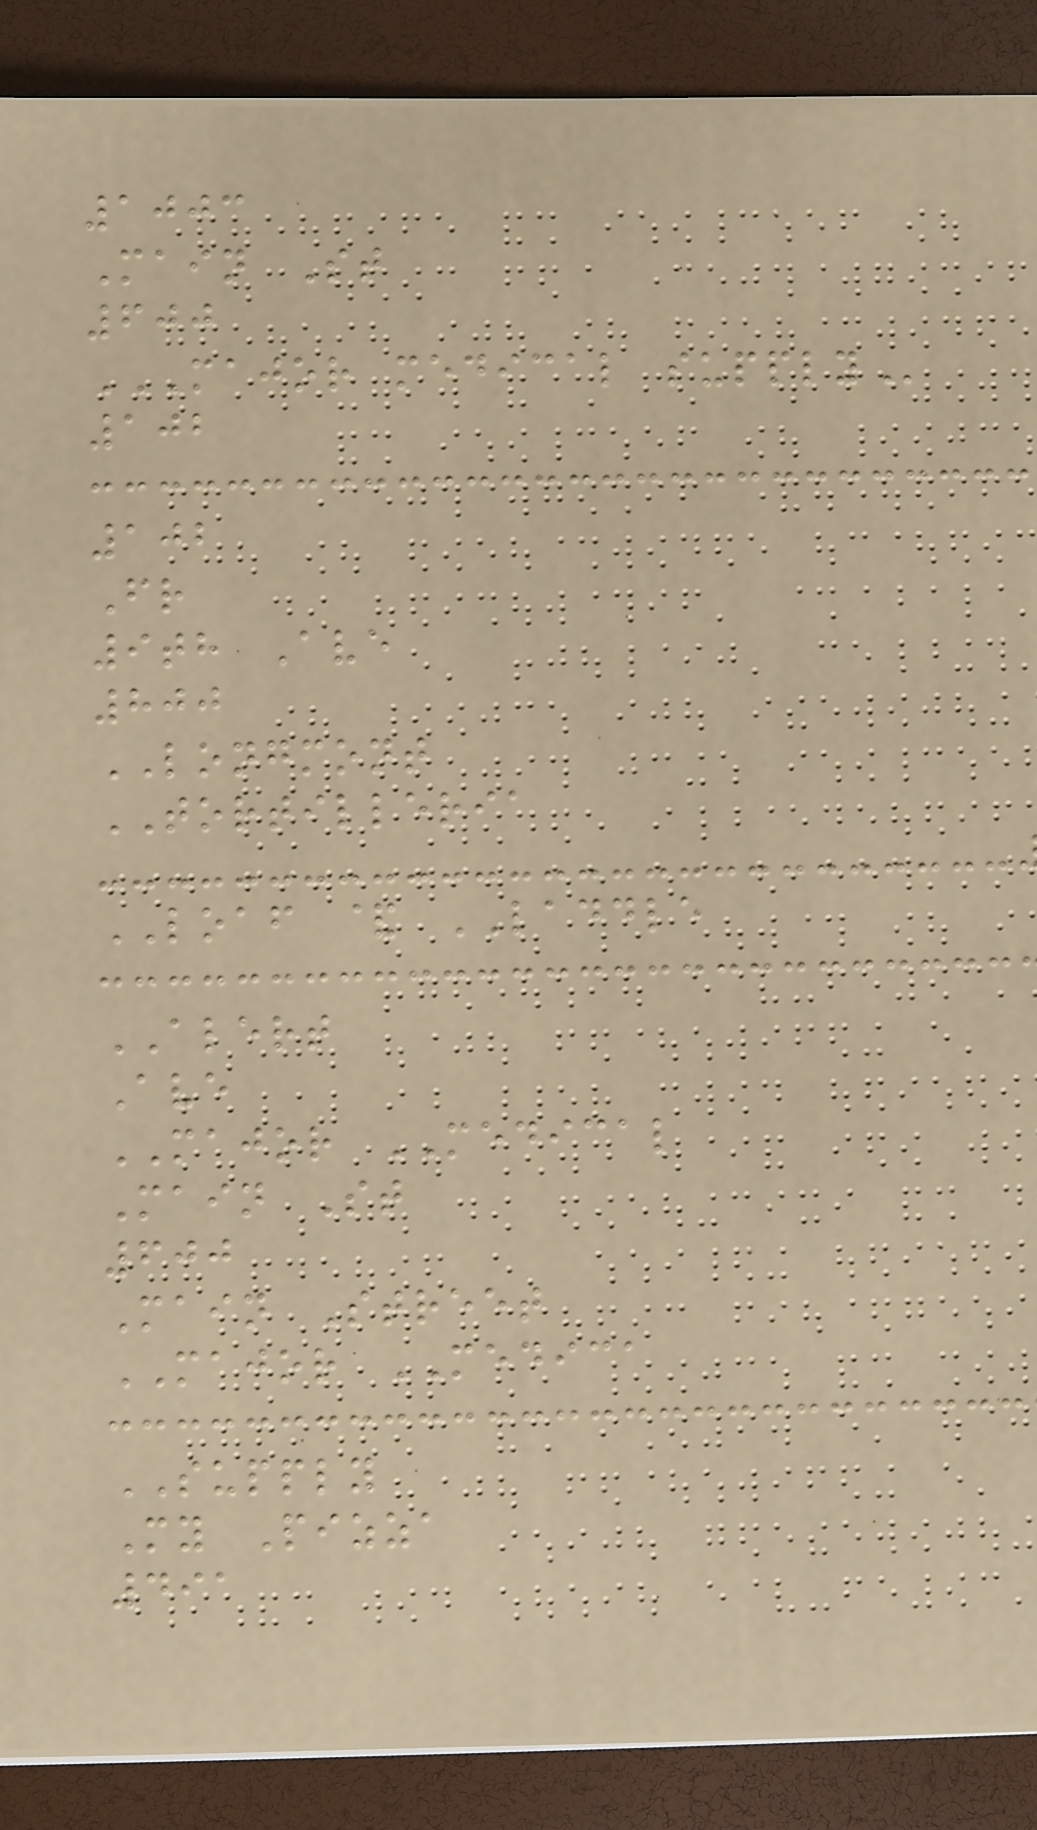1003
Main St
600
MAJOR MEDICAL SUPPLY
102
102
Fr
9th Ave
800
LONGMONT
TORTILLERIA
LOAF & LADDLE
ALERT
Ave
MAJOR MEDICAL
Main St
600
Main Street
MAJOR MEDICA
SUPPLY
My Pizza
491
